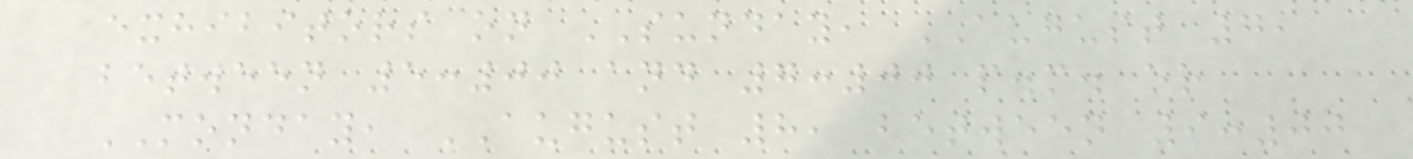exhibitors on SUNDAY, AUGUST 7,
between 5:00 and 7:00 p.m. or
MONDAY, AUGUST 8, between 9:00
